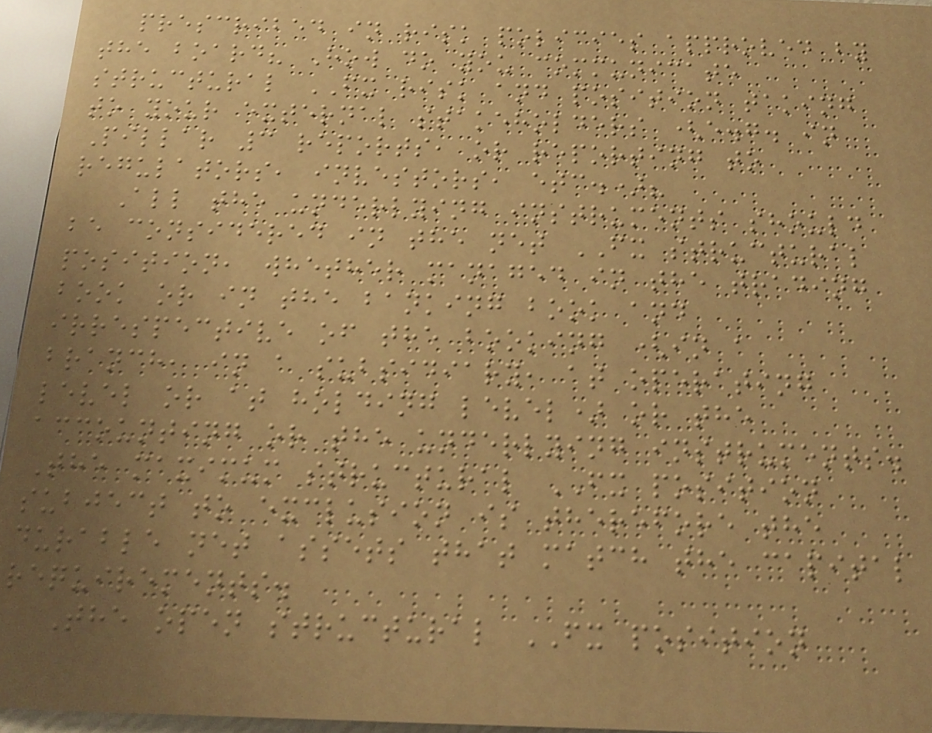prescribed in risk policies approved by
the board? How do you communicate
structural FX risk and position taking
to your external stakeholders (e.g. in
Pillar 3 reports, or reporting to
regulators, investors, etc.)?
All the underlying instruments should
be considered in the net FX structural
position, whether managed in the trading
book or in the banking book and
irrespective of the booking (in a
branch, in a subsidiary, at operating
level or at holding level) or the
accounting or the underlying instruments.
The maximum structural FX position
subject to exclusion is therefore the
durable net assets that match the capital
requirements.
The open structural FX position
